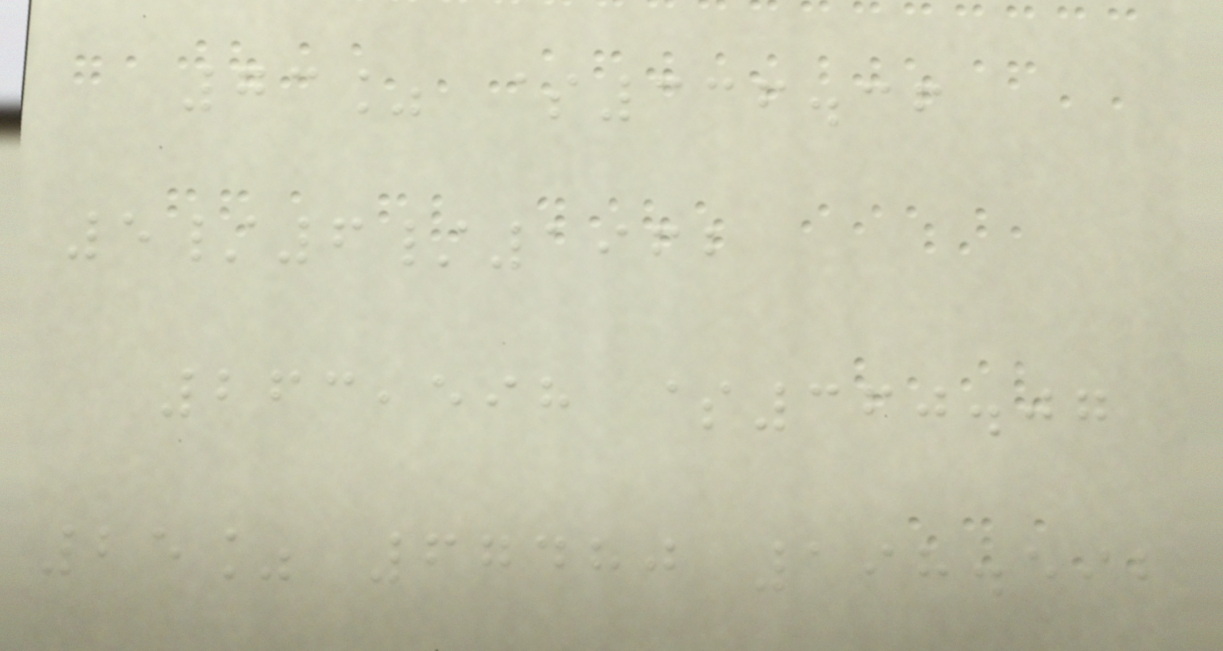73% $336.36
5/6/1962
263,598 $360.07
25% 67480 198.592
